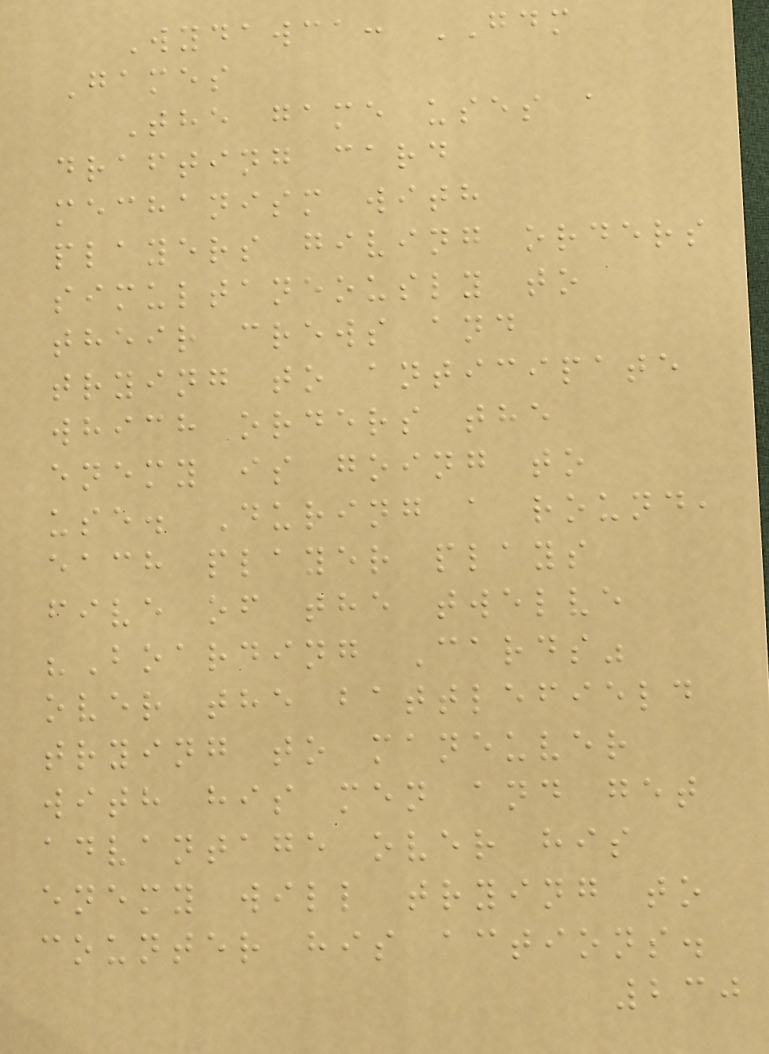Wydawca: GDM
Games
The game uses a
drafting card
mechanism with
players giving orders
simultaneously to
their crews and
trying to anticipate
which orders the
enemy is going to
use. During a round,
each player plays
five of the twelve
"Boarding Cards"
over the battlefield
trying to maneuver
with his men and get
advantage over his
enemy will trying to
counter his actions.
230
